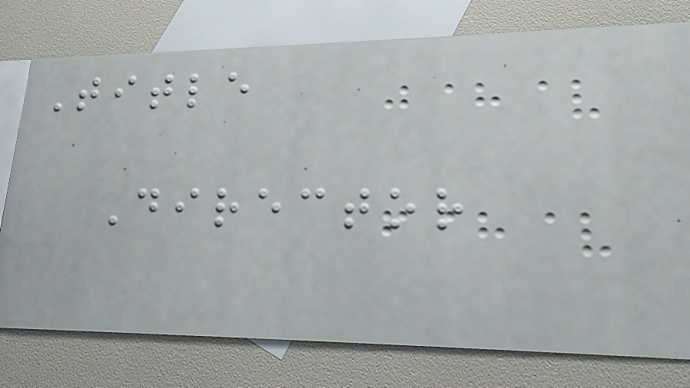Title
Director
